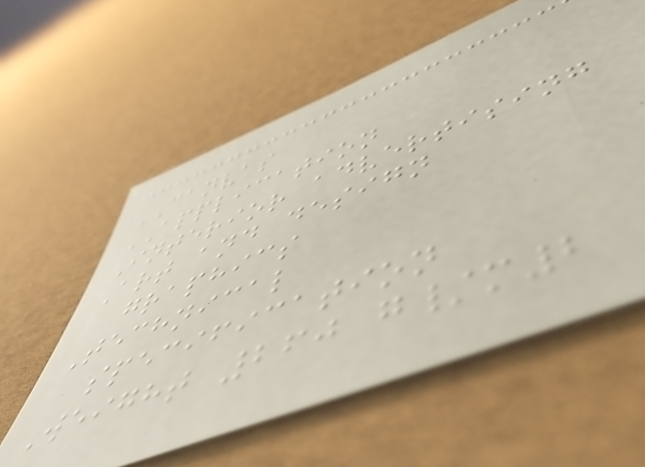CANVAS
APPLICATION
Interior advertising
Art and design
graphics
Technical
specification
Weight 260 g/m2
